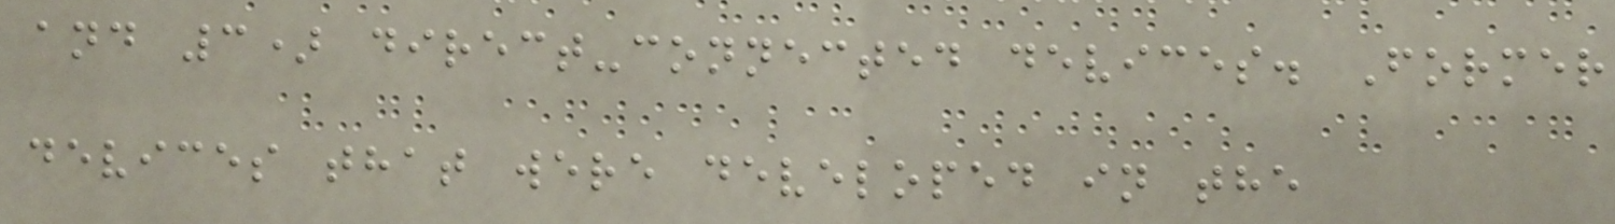and 3) direct-connected devices. Former
devices that were developed in the
